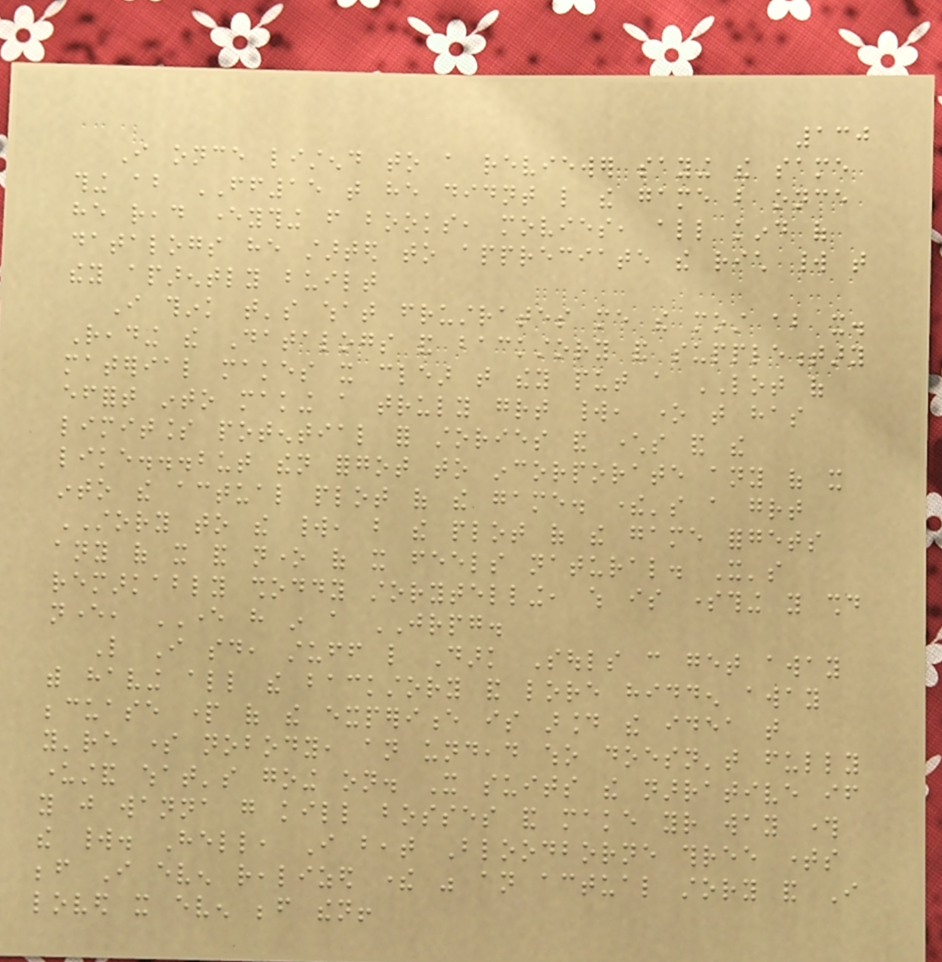130
I once listend to a reviewer saying the same
thing about FF15 that he didnt like the game but once
he read everything from books, movies, all kind of
datalogs he started to appreciate the rich world that
they aparently built
I think that's what frustrates me the most about it.
Reading the Datalogs and backstory and supplementary
material makes it clear that they put a LOT of
effort into making a truly great world, one that has
limitless potential for stories and characters and the
like...but then forgot to incorporate any of it
into the actual plot of the game. there's a great
STORY to the world, but the plot of the game forgets
any of it and none of it feels natural. It's
remarkably shoddy storytelling, which is something you should
never, EVER have in a JRPG.
Like I said, stuff like Dark Souls can get away
with having all the backstory and lore hidden away
becuase part of the experience is around the idea that
you're some nobody, an undead who doesn't fully
understand what's going on. It suits the narrative if
you just wanna go kill bosses and make your way through
the world. Hell, I beat Bloodborne three times
before I even realized there was an actual story and I
loved it even before then!
